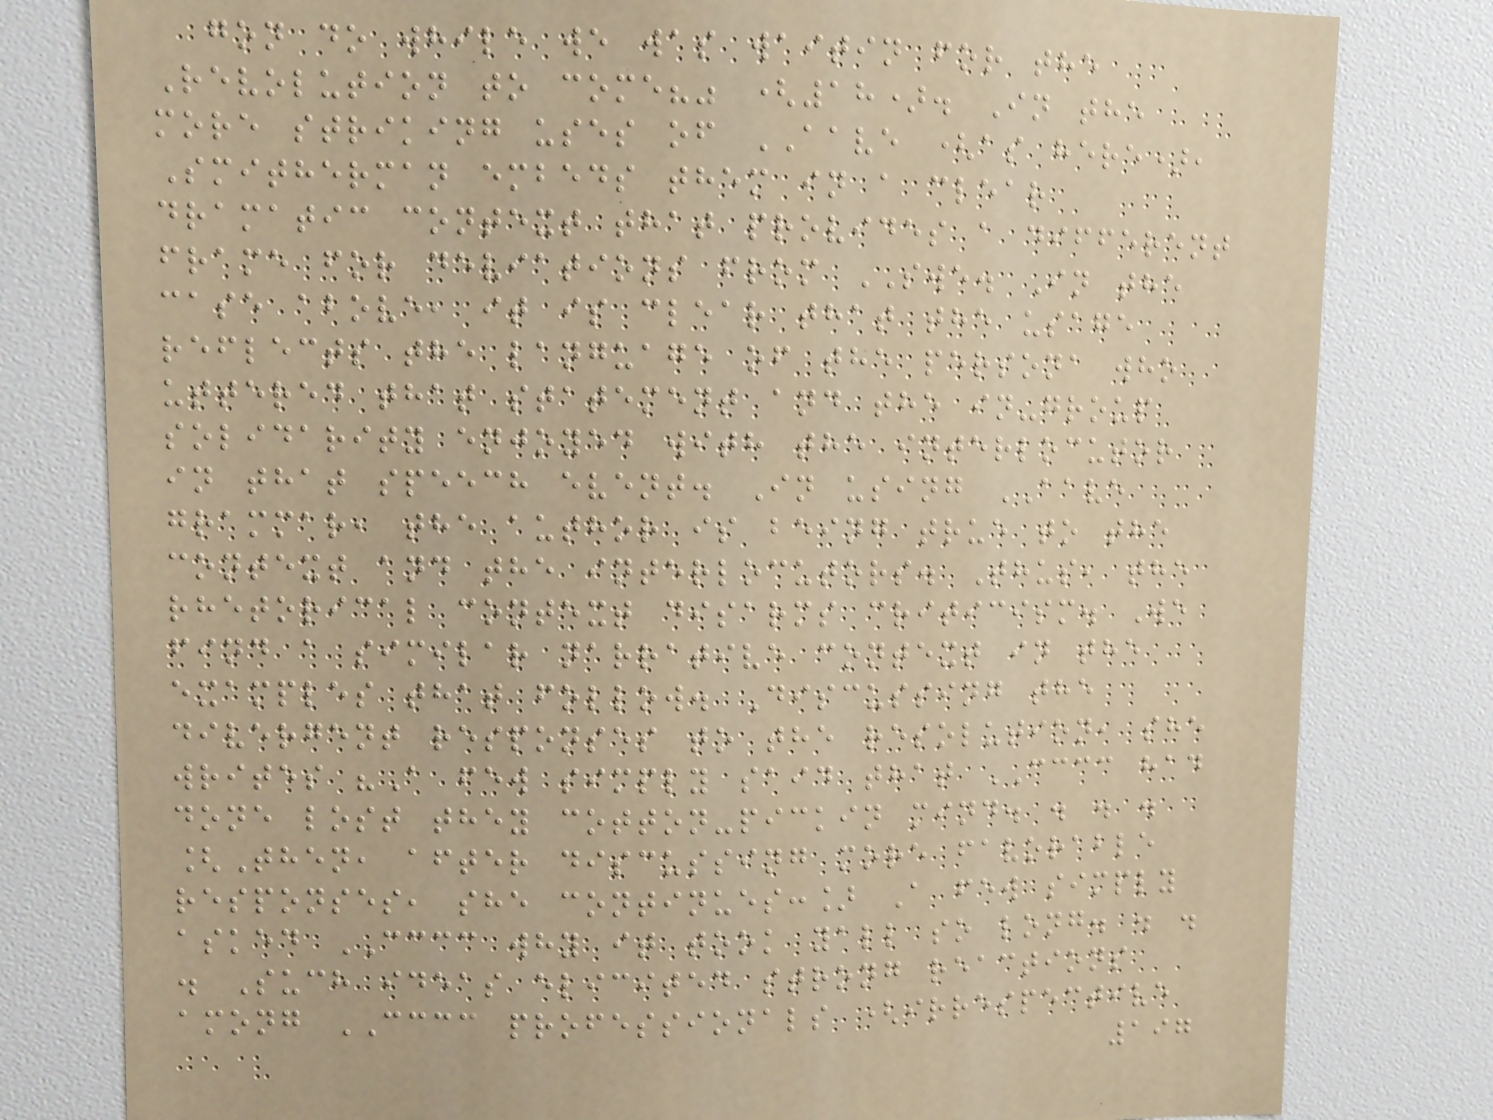gon do while we was waitin for the
Revolution to come?" (18). In the
more striking uses of AAVE (as here),
Smitherman embeds them in a clear
dramatic context that provides a different
frame for deviations from SWE. In the
case above, it is clear that the usage
reflects the language of the persona who
uttered that statement and the in-group
solidarity enjoyed with the interlocutor
in that speech event. In using AAVE
grammar, the author is being true to the
context and the interlocutors. Thus, the
rhetorical context disarms criticism. We
find a similar narrative context in the
examples that follow. Discussing the
divergent responses to the resolution, she
writes "A few simply said that CCCC had
done lost they cotton-pickin mind. . . .
[Then, after discussing more favorable
responses, she continues:] A few simply
asked CCCC why it took yall so long. . .
. Such ideas elicited strong reactions
among CCCC professionals (irrespective
197
